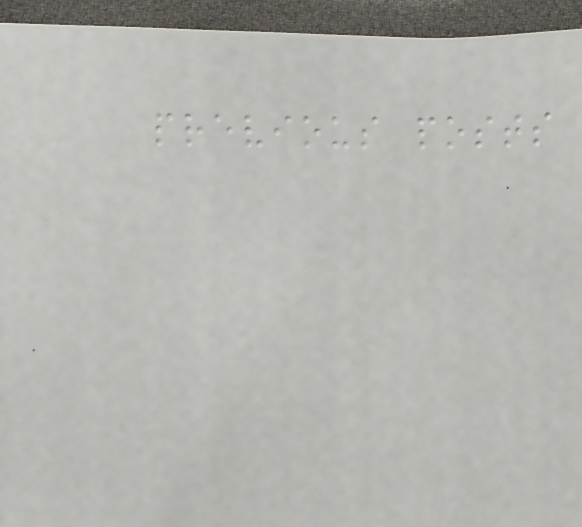previous posts
